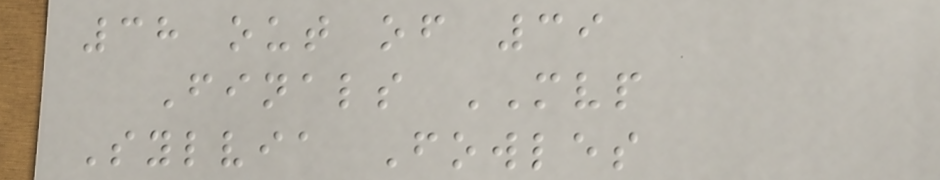38 out of 39
Finals MVP
Sylvia Fowles
